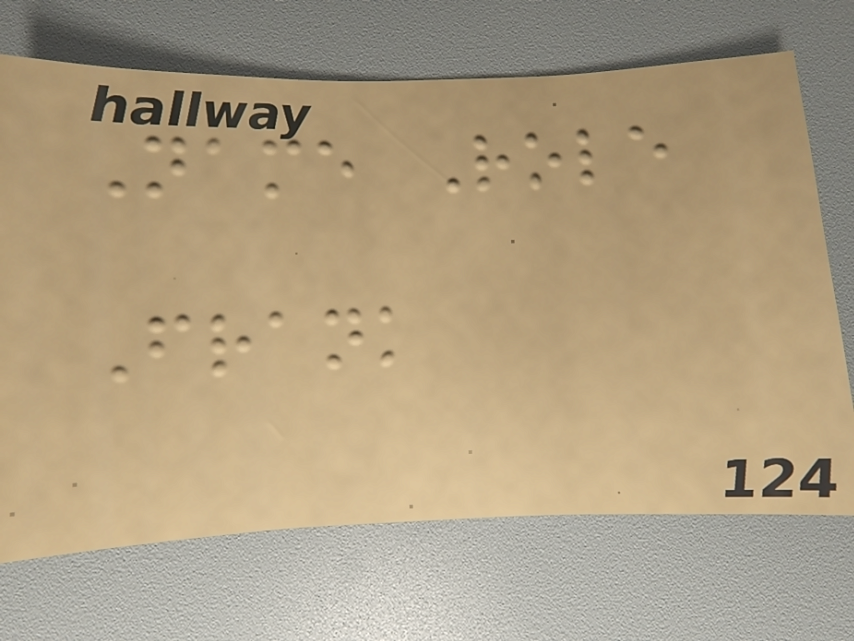Name Role
Frank
